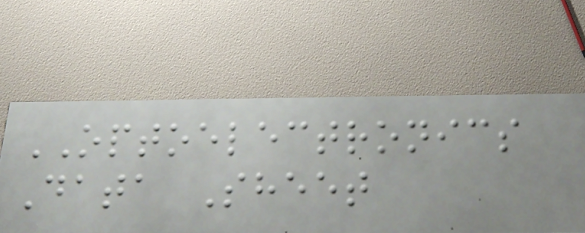OPTOELECTRONICS
Data Sheet
